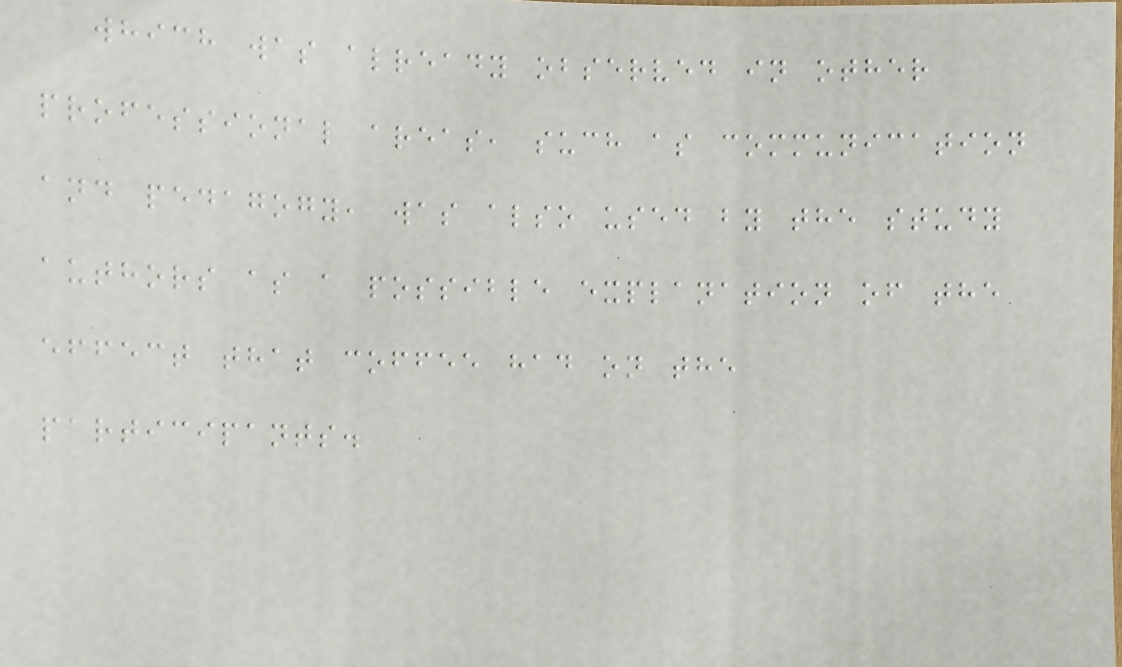which was already observed in other
professional areas, such as communication
and pedagogy, was also used by the study
authors as a possible explanation of the
effect that coffee had on the
participants.
